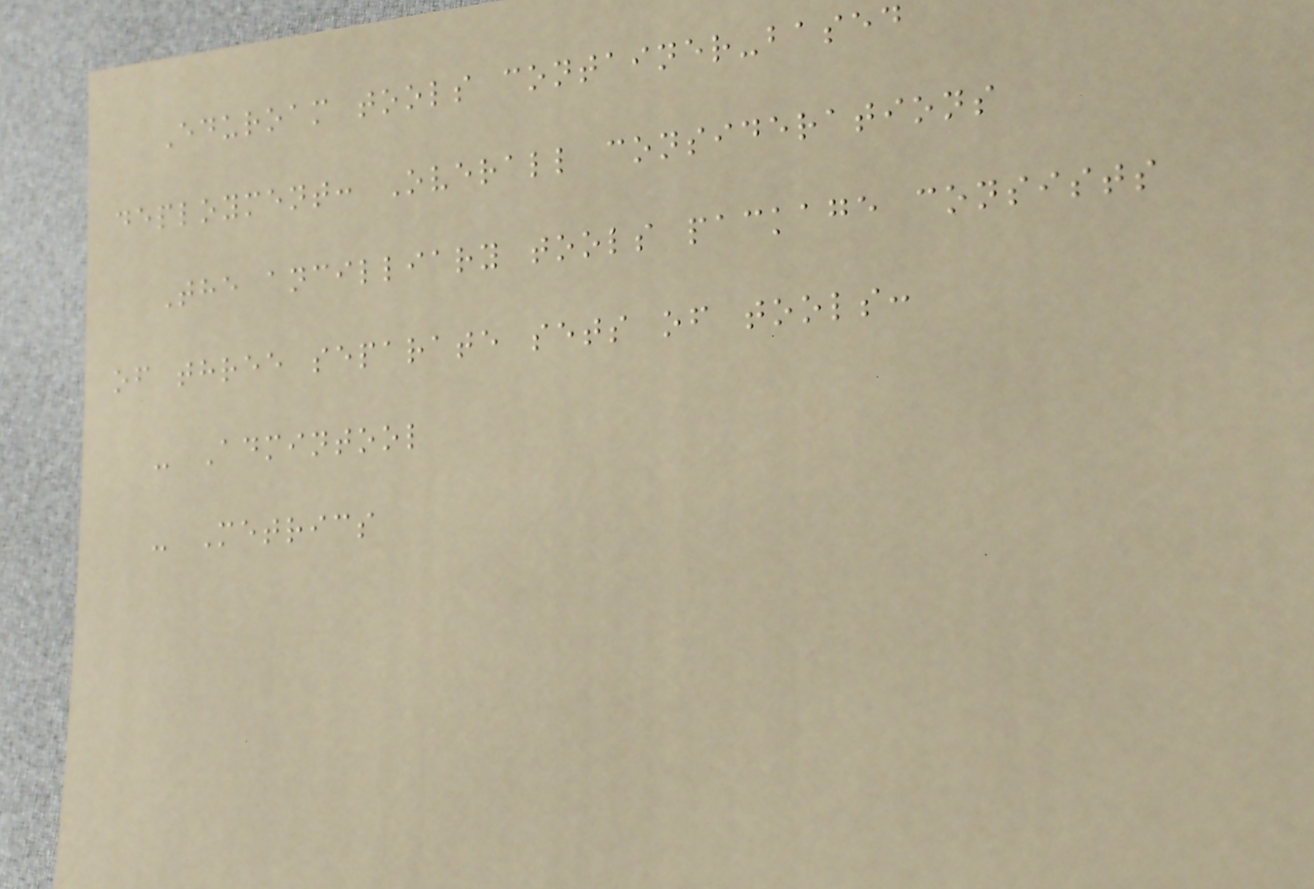Eduroam tools container-based
deployment: Overall considerations
The ancilliary tools package consists
of three separate sets of tools:
- Admintool
- Metrics
